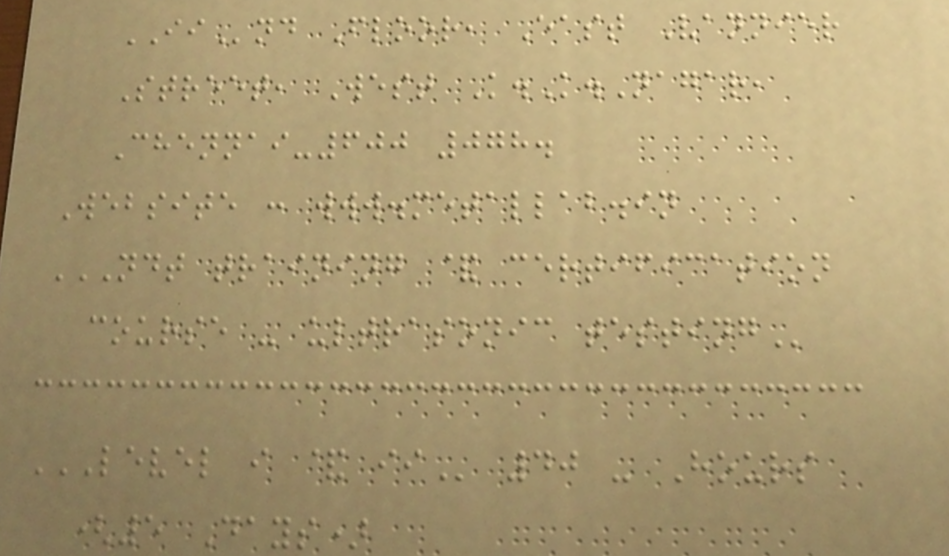IInd Floor, East Vannier
Street, West K.K.Nagar,
Chennai-600 078.
Website : www.metallab.in
NDT TRAINING & CERTIFICATION
COURSE - ULTRASONIC TESTING
LEVEL I & II 40 - Hours
(5 Days)
